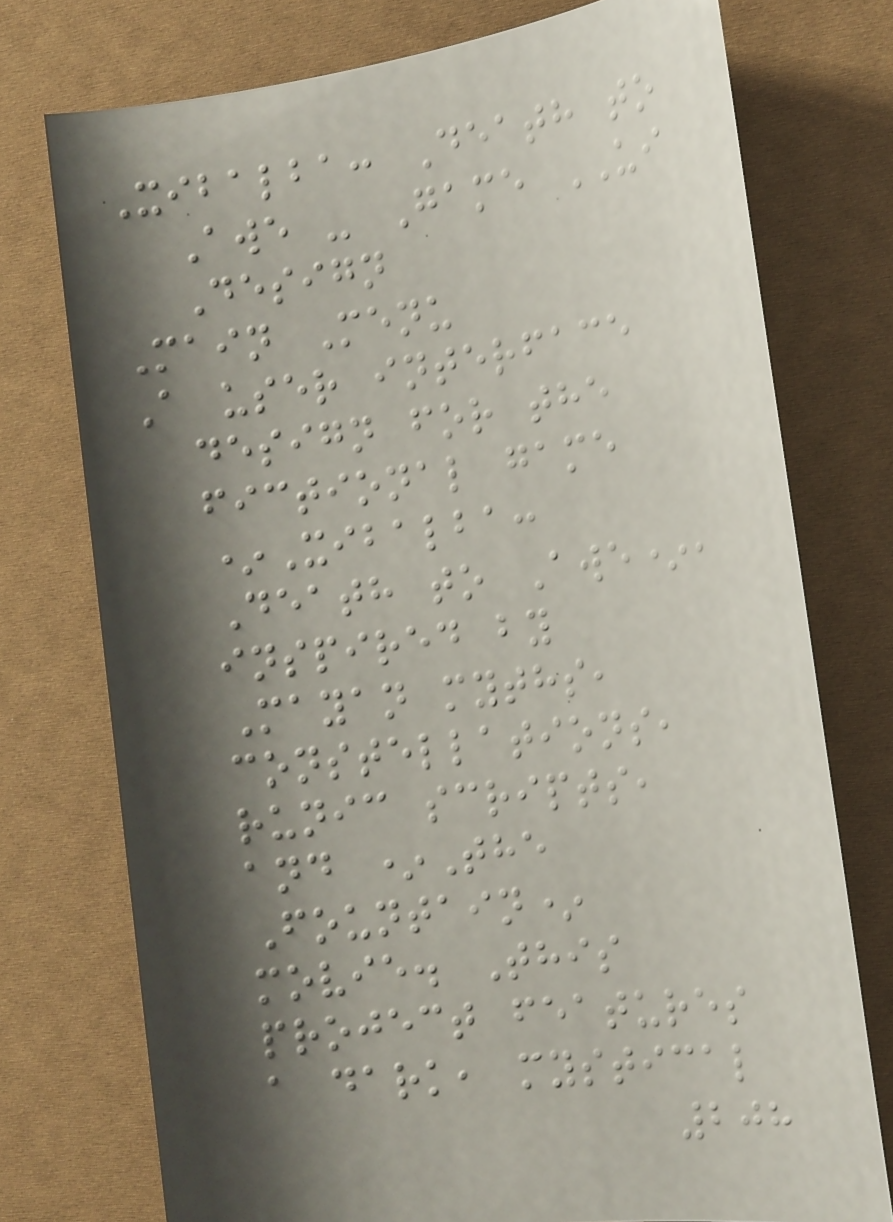Xibalba: Death to
Awe - Game UI
Design
Main Menu
A user interface
design for the
fictional game
*Xibalba:
Death to Awe*,
inspired by
Mayan myths,
constellations,
runic scripts,
and *The
Fountain*
movie. This
project features
a dark, mystical
208
